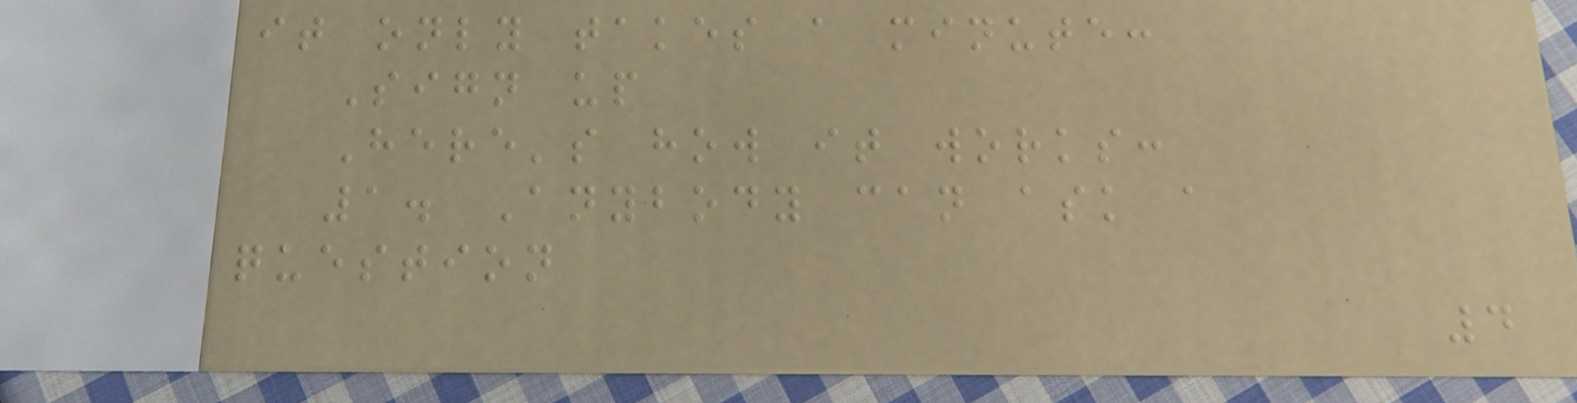it only takes a minute:
Sign up
Here's how it works:
1. Anybody can ask a
question
4
